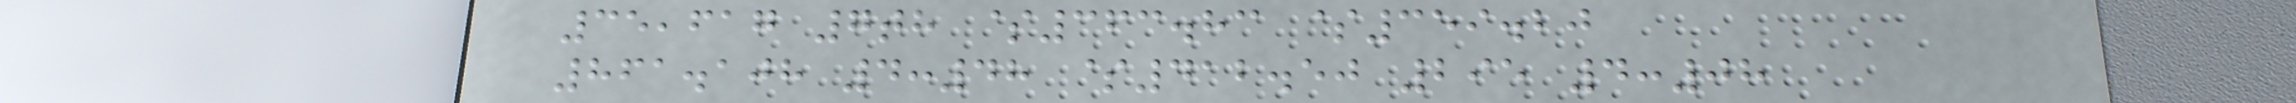35,617 7th $363.83 $359.20
861.108 4:48 $412.50 295 4:08
